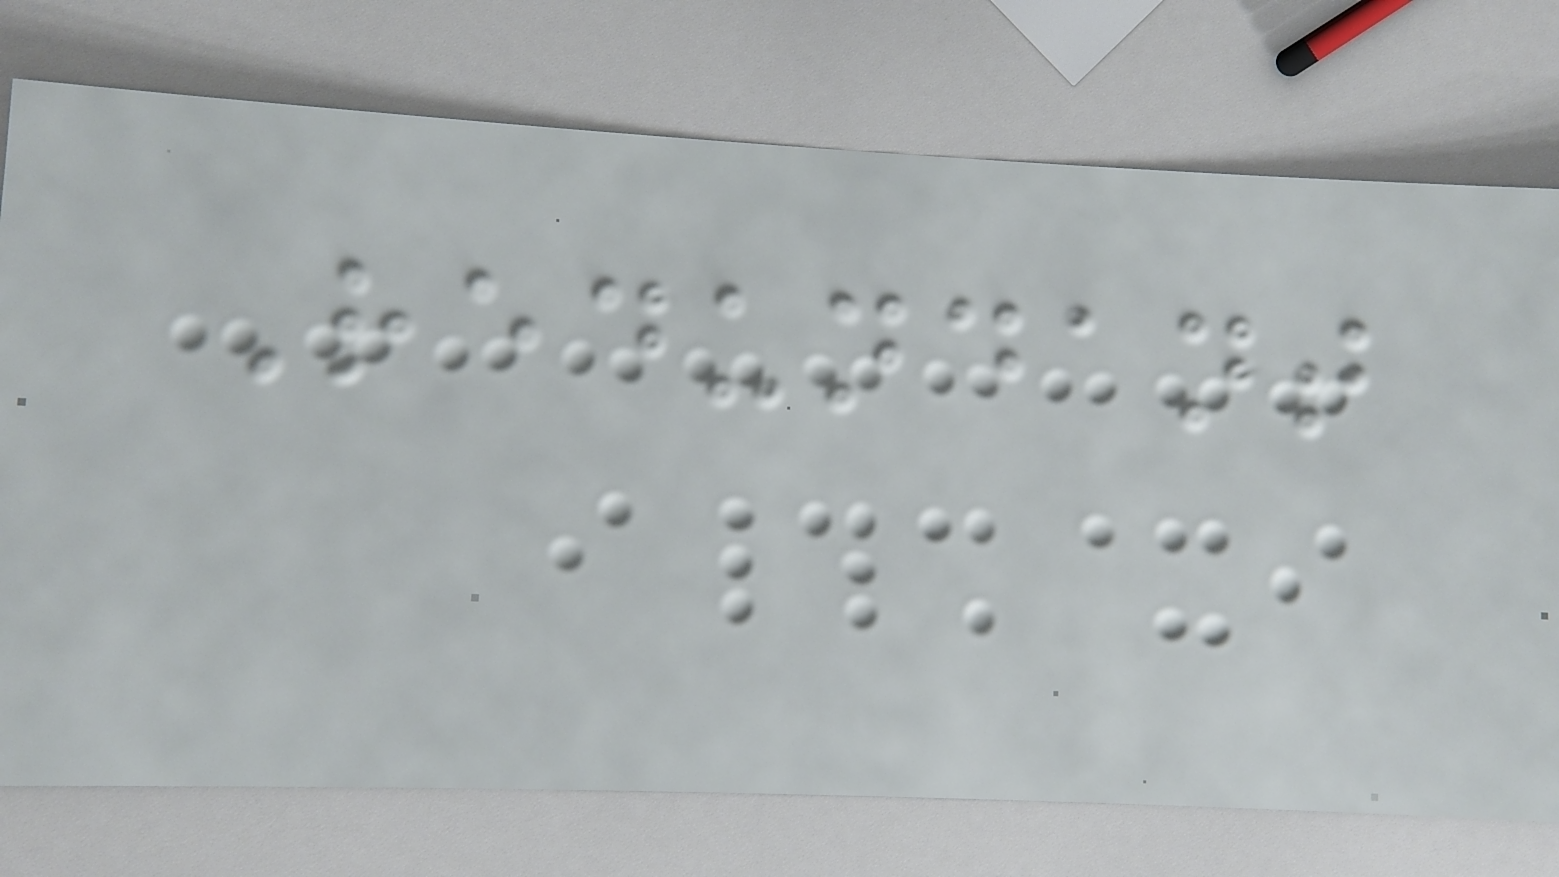Redundant
